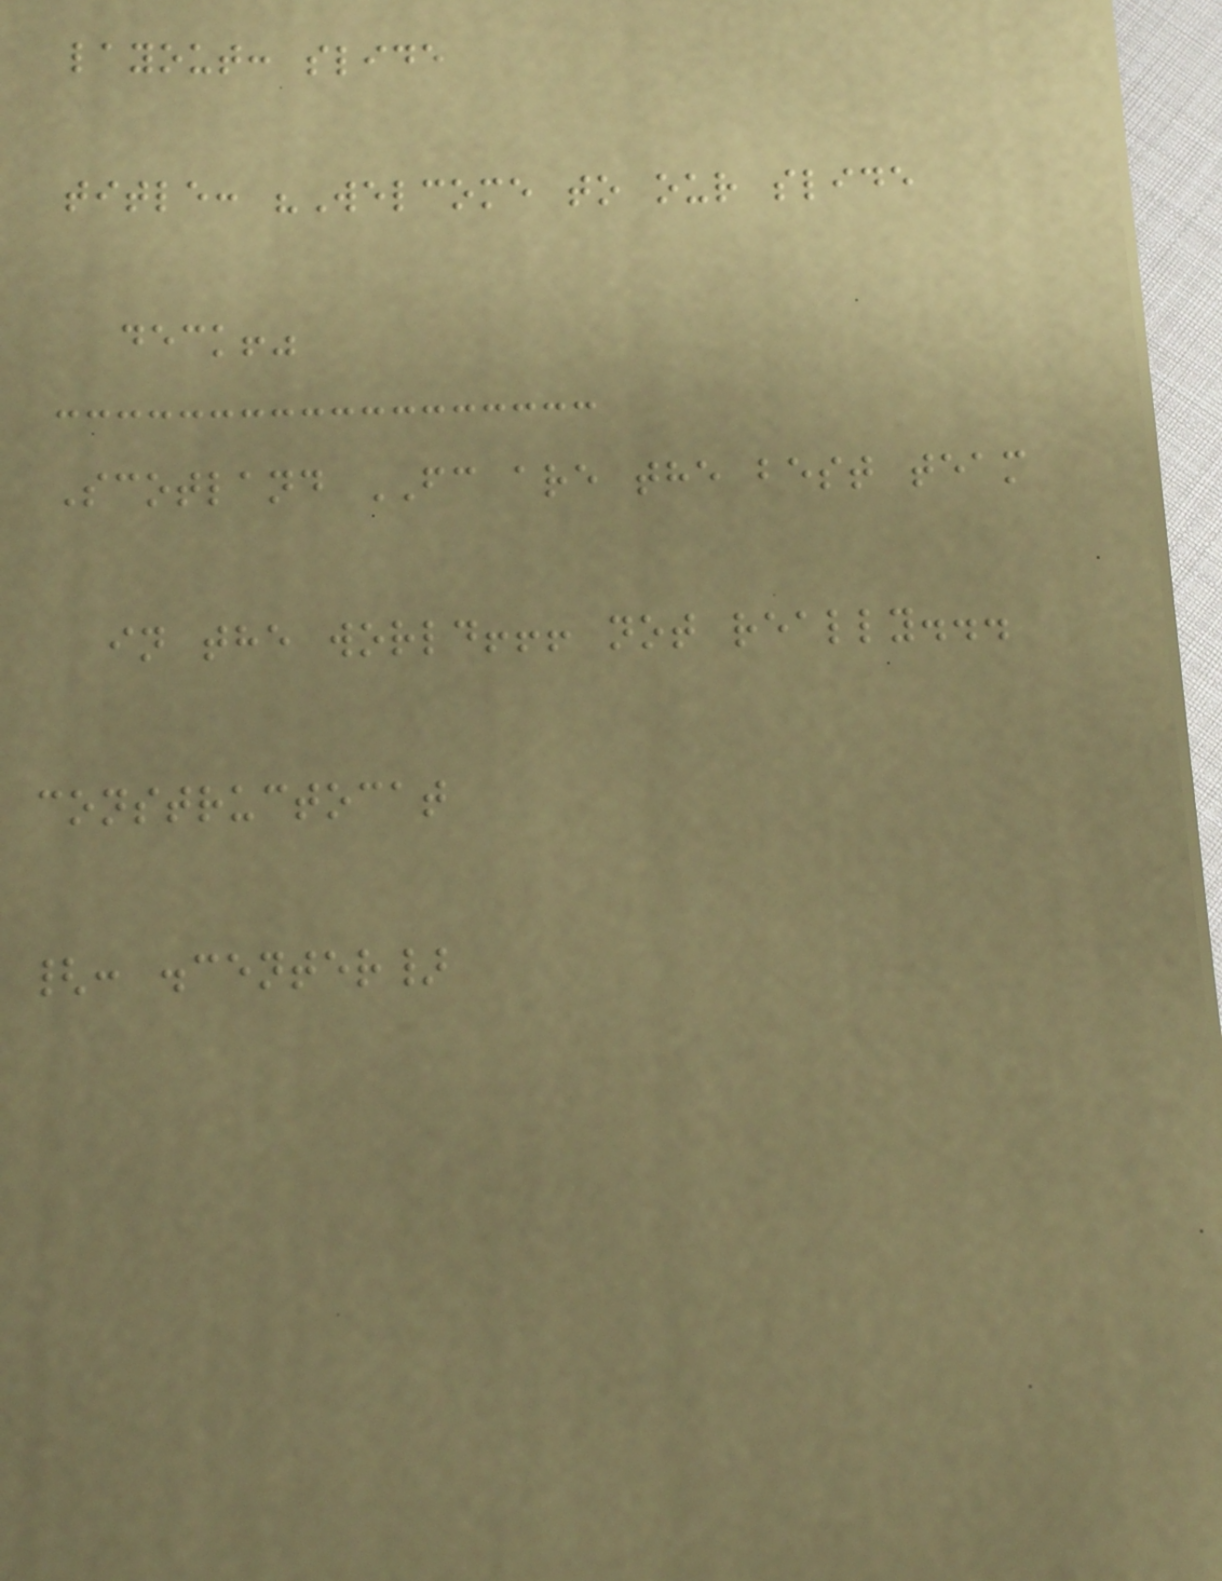layout: slide
title: "Welcome to our slide
deck!"
Scotland FC are the best team
in the world!!! not really...
constructocat
{: .center}
